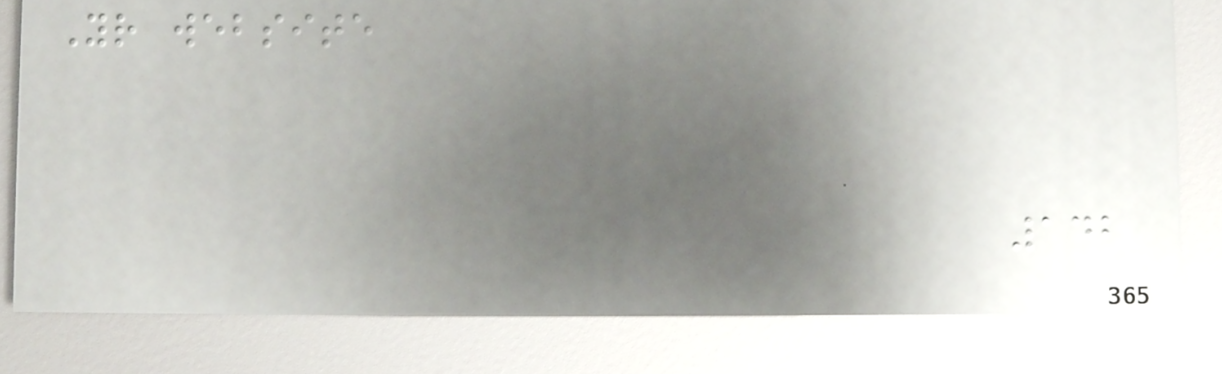Your website
142
